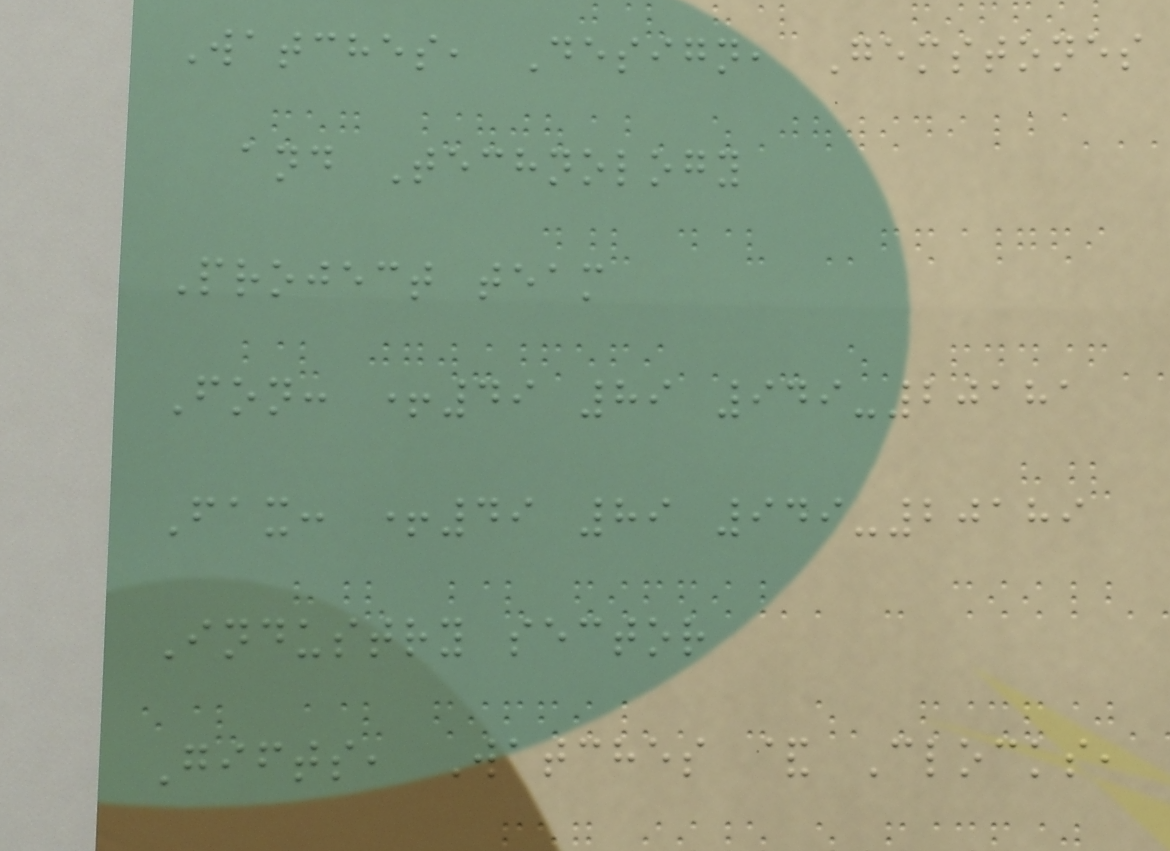Watches, Design, Gemstones
and Technology
Project team
Fon: +49 89 949-20181
Fax: +49 89 949-20189
Industry sector
Gifts, Watches & Clocks,
